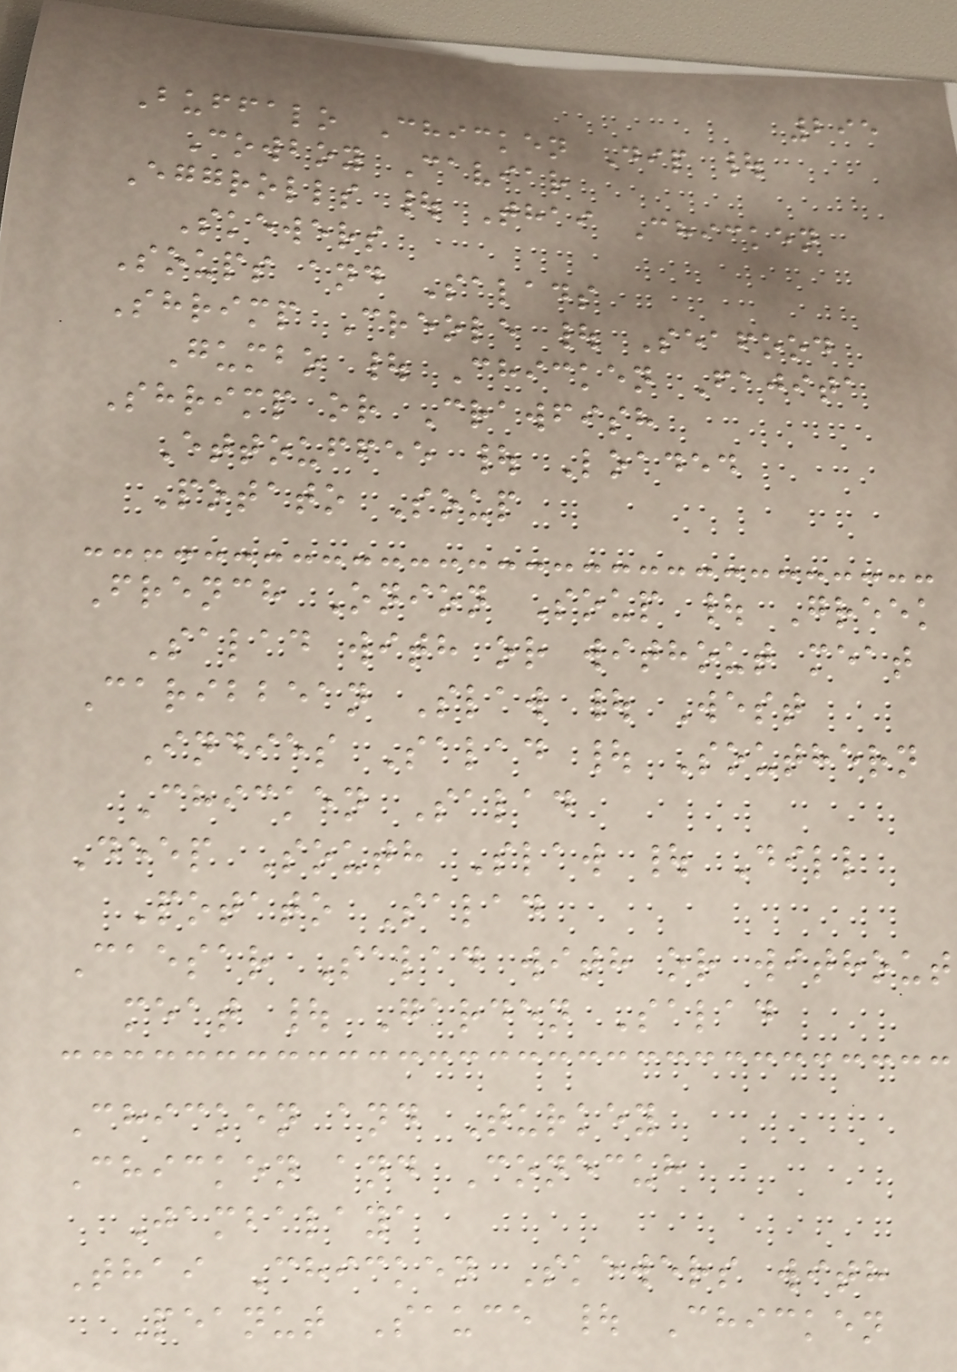295
Buffalo Chicken Dip |
Cowboy Caviar
Eggrolls | Thai Chicken
Skewers
Soups and Salads
Shrimp Creole | Seafood
Gumbo | Chicken Fajita
Shrimp or Crawfish
Ettouffee | Loaded
Potato Soup
French Onion Soup | Greek
Salad with or without meat
Caribbean Slaw | West
Indies Salad | Southern
Chicken Salad
Deep South Slaw | Dill
Potato Salad
Caesar Salad with or without
meat | Garden Salad
Chicken and Turkey
Chicken and Conecuh
Jambalaya
Thai Chicken Skewers with
Peanut Sauce | Chicken
